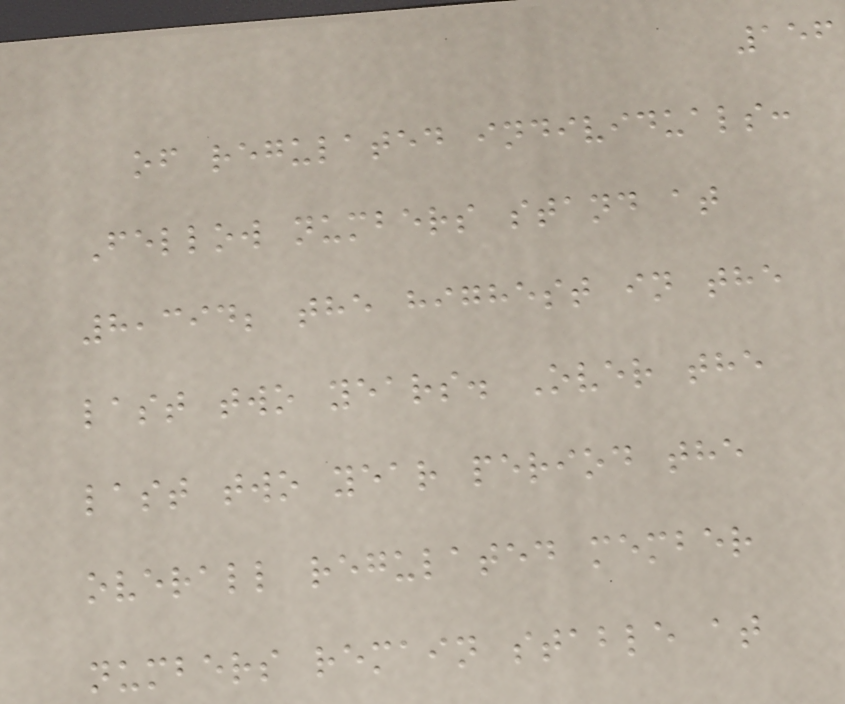156
of regulated individuals:
Fellow numbers stand at
8,394; the highest in the
last two years. Over the
last two year period the
overall regulated member
numbers remain stable at
